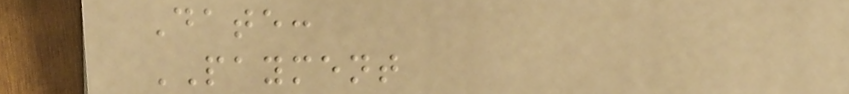Date:
PAYMENT
